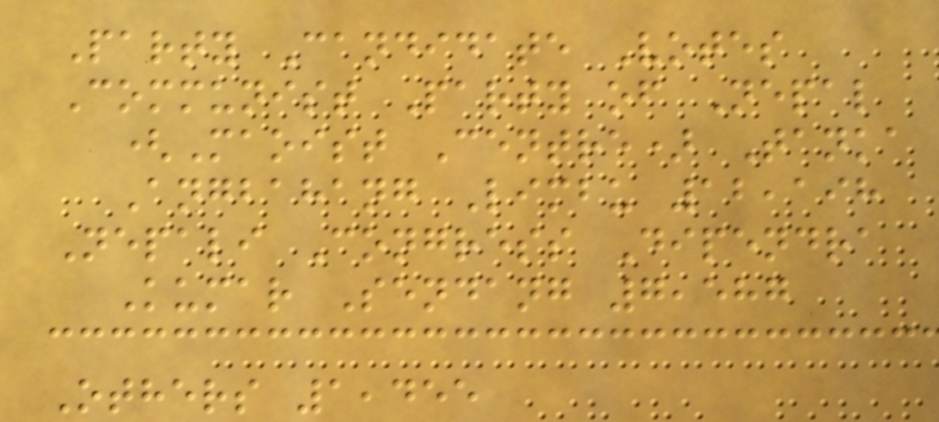Party Candidate Votes
Communist Party of Nepal
(Maoist Centre) Tanka
Angbahang Limbu 12,198
Nepali Congress Dipendra
Kumar Sendang 7,587
Others 1,455
